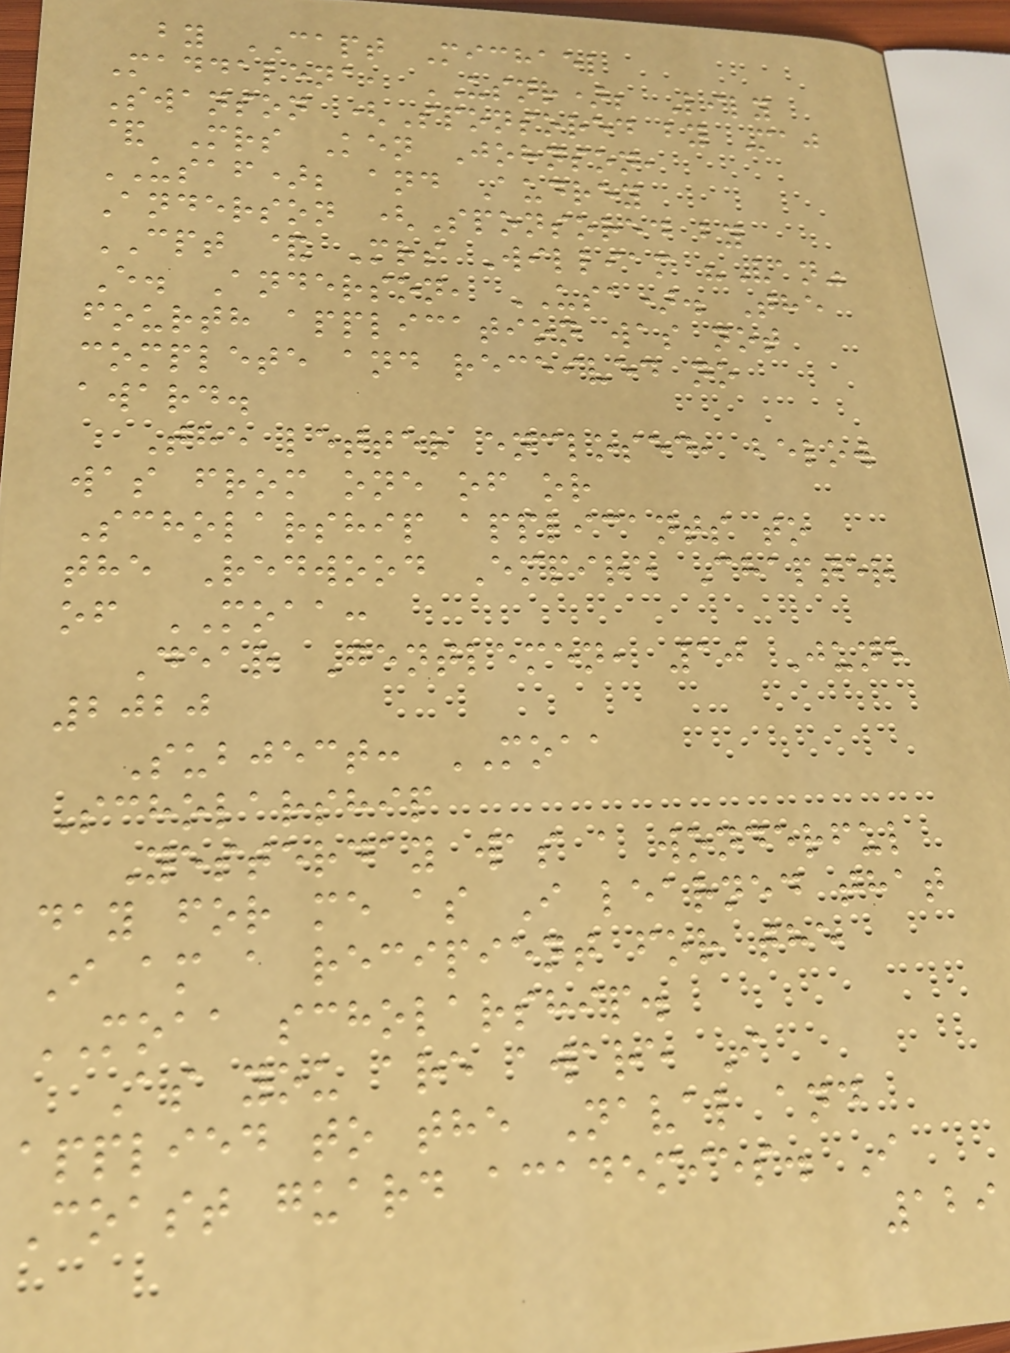by CAPT Michael
Maddalena, USNR); Lily
Swanson (Sponsored by Maj
& Mrs Ken Johnson,
USAF); and Audrey
Anderson (Sponsored by
CPT & Mrs William "Van"
E. Anderson, USA). The
fourth application was not
complete and received no
award.
The letter enclosed, below
was from one of or
Scholarship applicants to
the Redwood Empire Chapter
of MOAA:
Dear Gentlemen, 10 June
2020
Subject: MOAA
Scholarship
Yesterday was a wonderful
day for me as I learned that
I am a recipient for the
MOAA scholarship.
As you are aware I
applied to the Naval and
Coast guard academies. I
129
